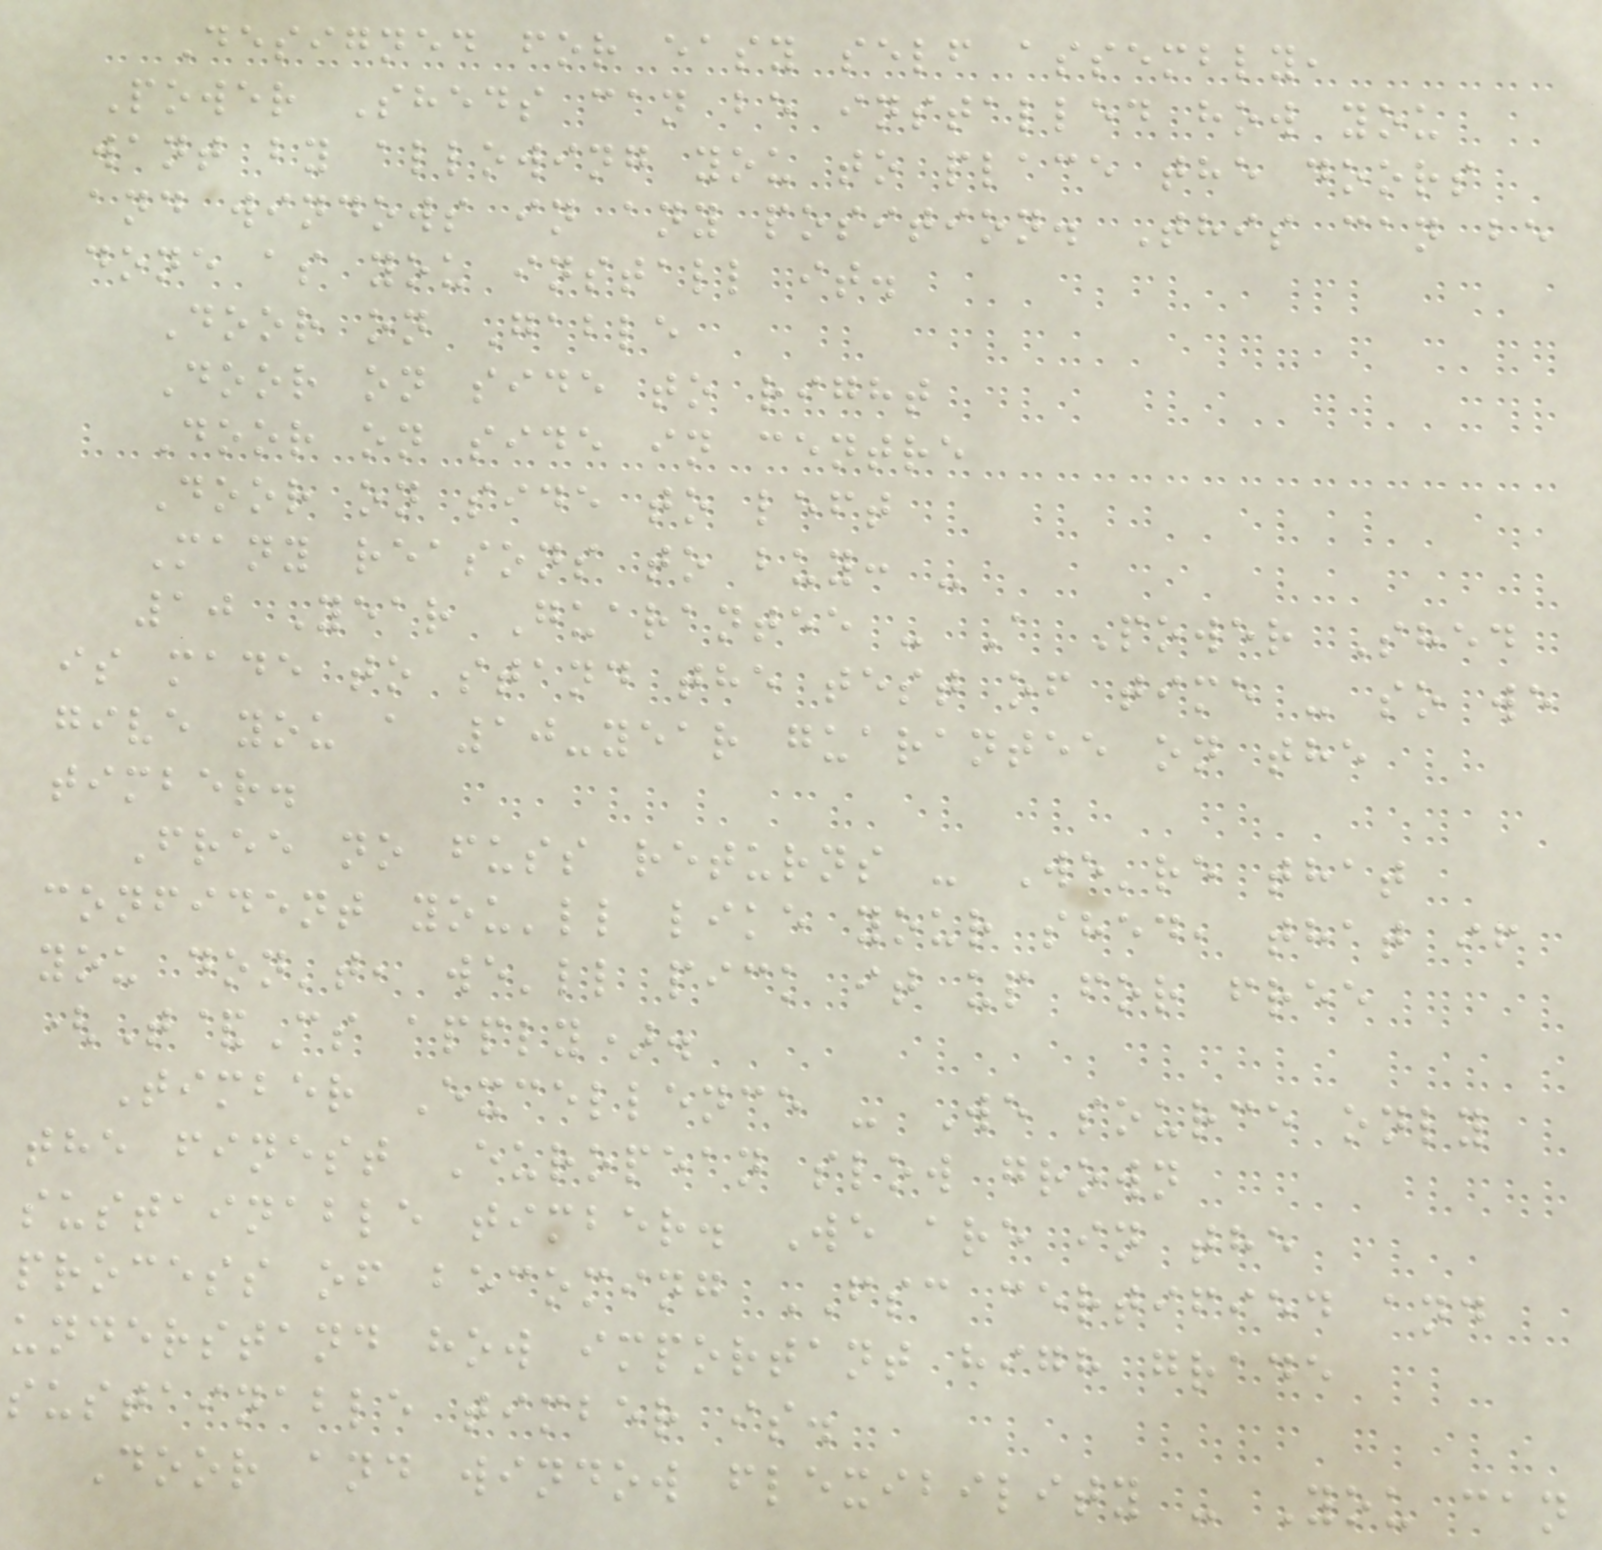Designed for easy self assembly,
Power Sheds can be installed how you
want by allowing you to place the doors
and windows in any position. This can be
done as you install it.
Door on Gable
Door on side to right
Door on side in centre
Door on side to left
Many reasons to buy: -
10 Year Guarantee - A Power Shed
is made to stand the test of time - so we
give you a 10-year guarantee on the
timber.
Free no fuss returns - We're that
confident you'll like your shed, that if
you don't, we'll pick it up for free
(T&Cs apply).
Timber Excellence - We source only
the finest European slow grown
sustainable timber. We are in the
process of becoming FSC certified and
understand how important high grade
sustainable timber is.
Door and window flexibility - You can
